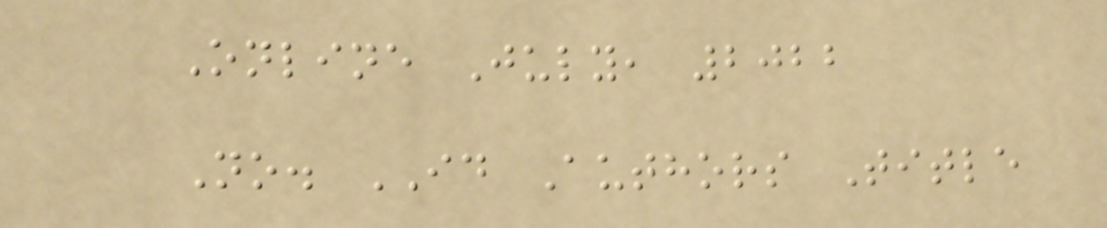Online July, 2022
No. ID Authors Title
